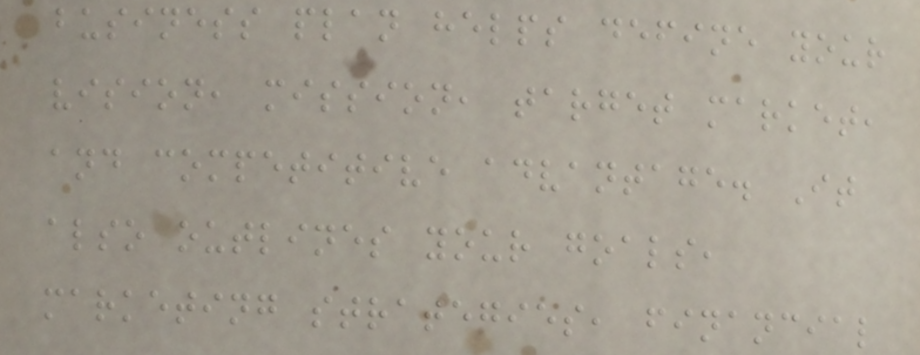business plan helps define your
vision, mission, target market,
and competitive advantage. It
also outlines your goals,
marketing strategies, financial
